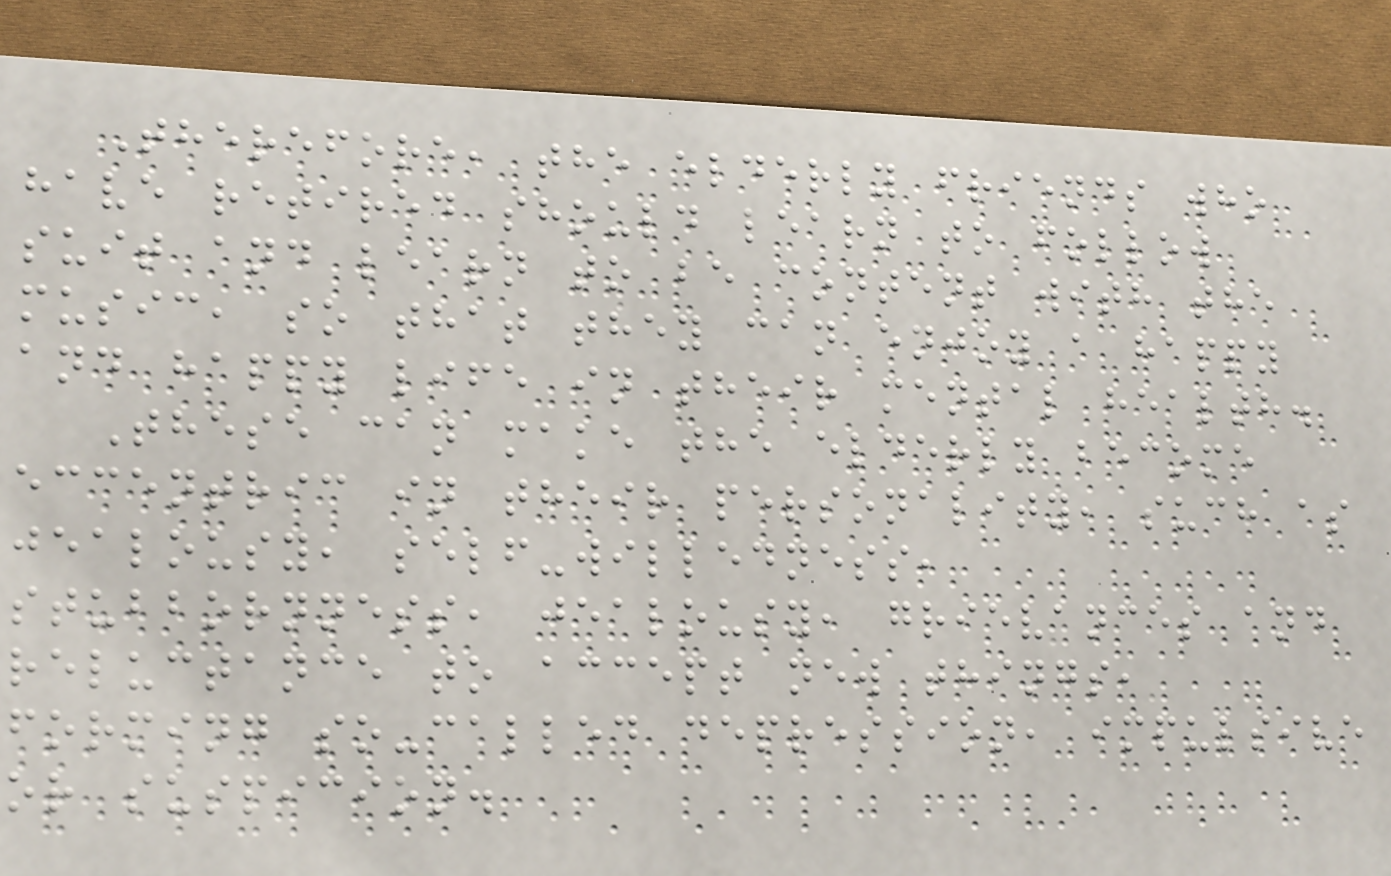Therefore, the elderly friends who
have retired should learn to follow
suit and learn to be content with the
music, so that they can enjoy a happy
and happy life in their mental health.
These can make the elderly become
eccentric in their personality, such as
jealousy, self-willedness,
stubbornness, jealousy, grievances and
reluctance to accept new things,
forming so-called depression, impulsive
or suspicion.
